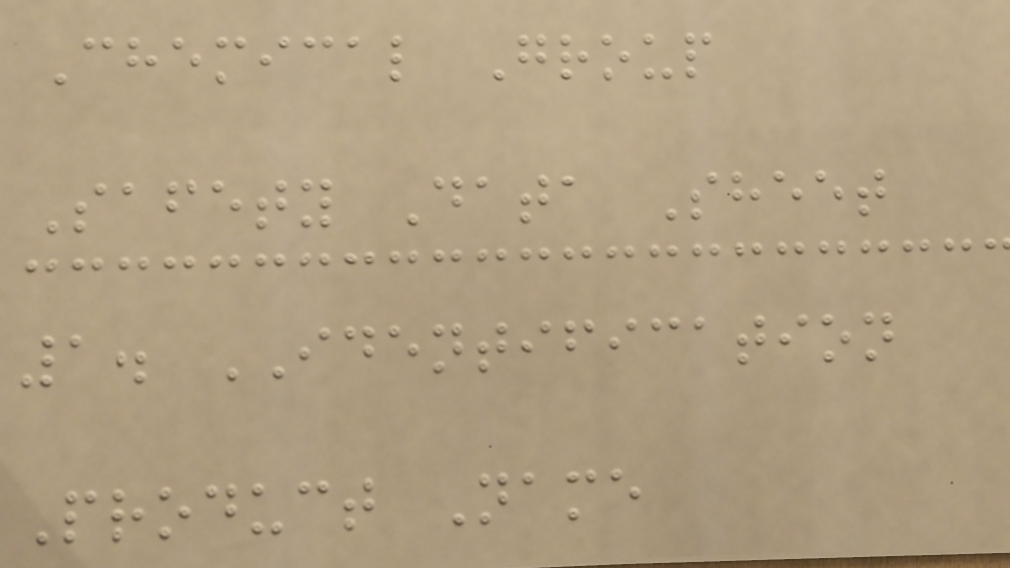Chemical Group
Safety Data Sheet
1. IDENTIFICATION
Product Name
